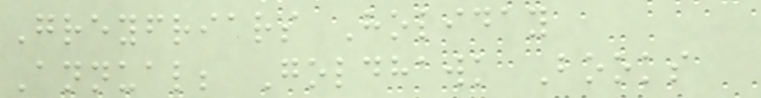Greyfriars Holiday
Annual; Goldhawk Books
